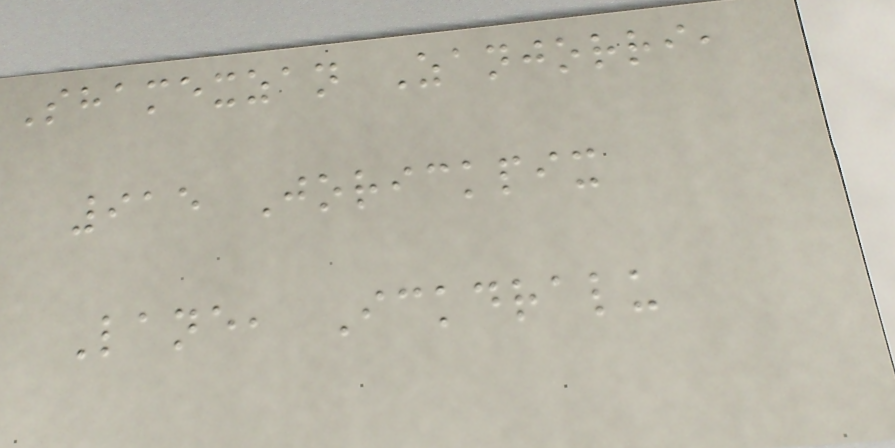Shamexzan Zanjorri,
915 Jorickpix
Lane, Ickdralu
